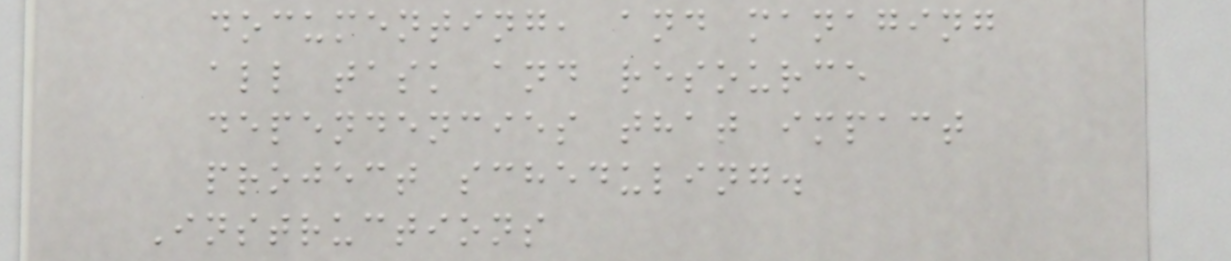documenting, and managing
all task and resource
dependencies that impact
project scheduling.
Instructions
